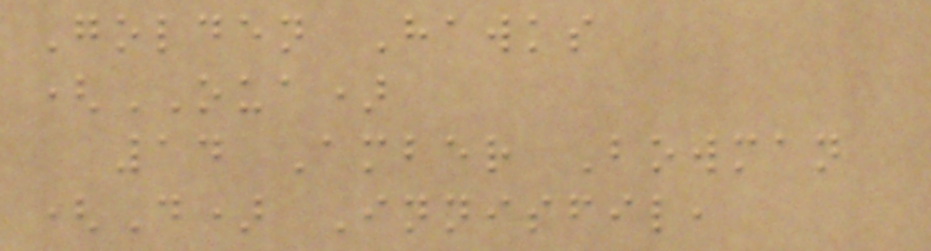Golden Hawks
(OUA)
14 Amber Bowman
(D) Innisfil,
